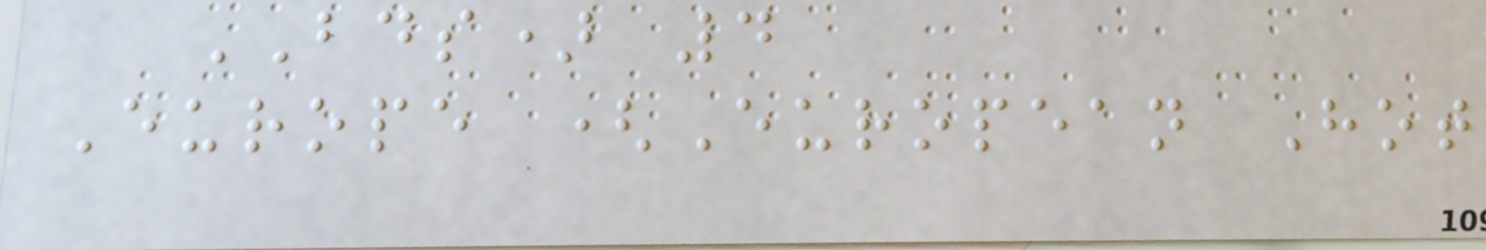BDS) 4
Europe (European Hot
